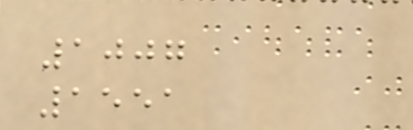1007
1551
